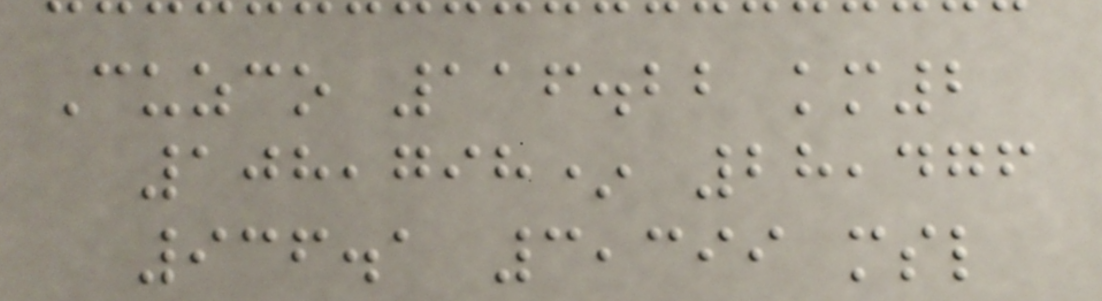Cuzco 116.22 km2
108,798* 28,476
936.1 3,399 msl
